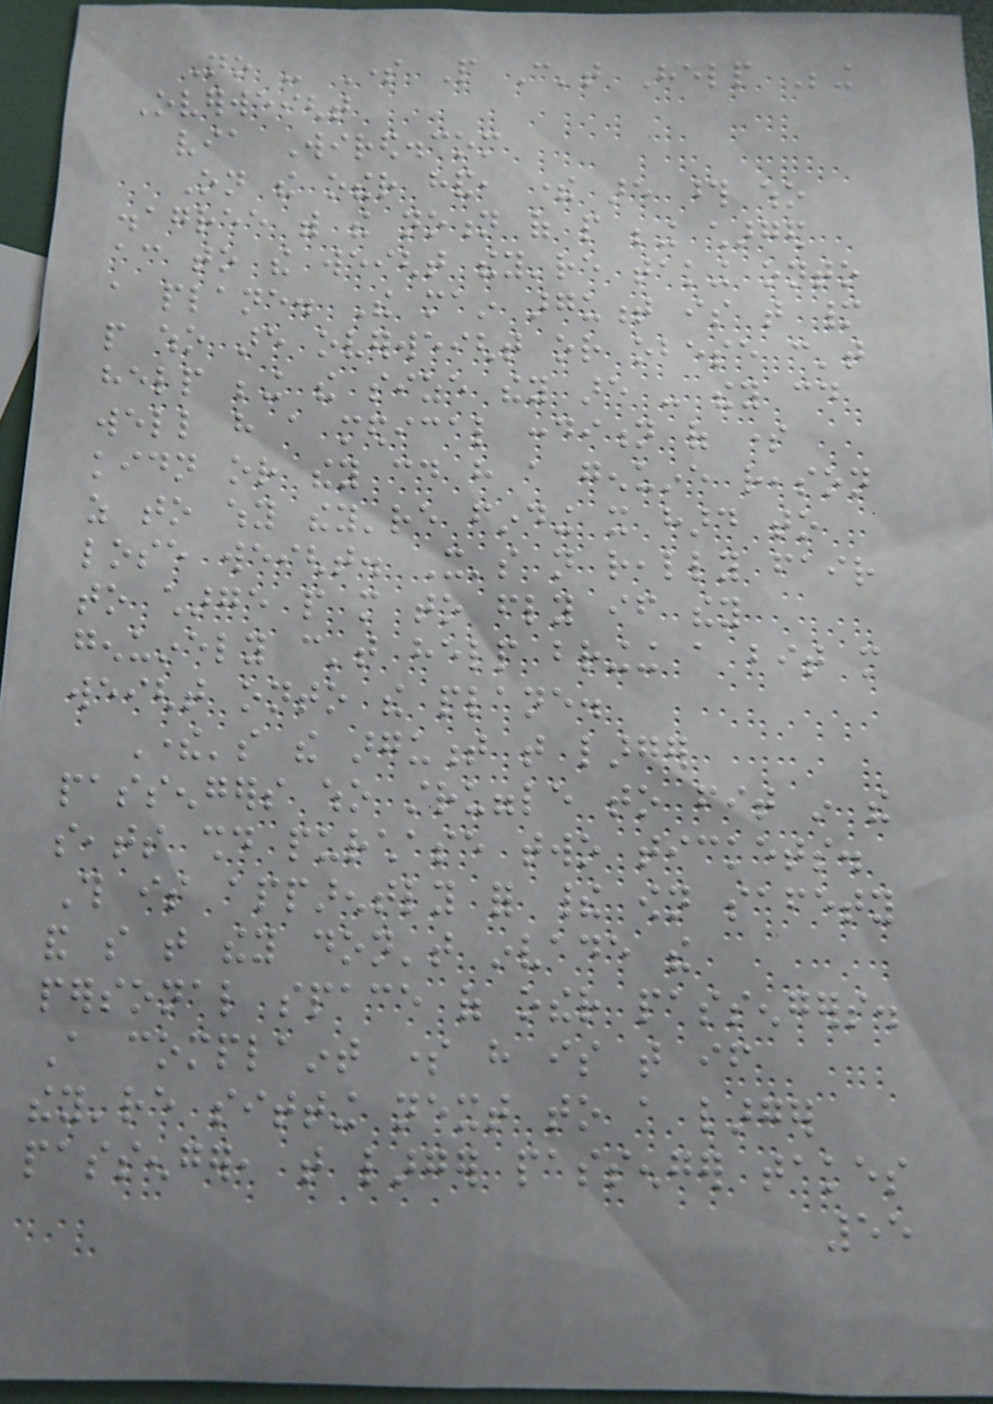No - Some People Can't Help Being
Overweight
via Wired.com
On the other hand, there are those who
disagree with the notion of people being charged
according to the weight they're taking onto
a plane. The main argument is that many
people who are overweight or obese can't
help being the size they are - they could
well have a medical condition of some
kidn or they could have a genuine reason
as to why they're finding it hard to
lose weight. It's not really fair
to charge people more to fly if they
genuinely can't help bringing a bit more
weight onto the plane.
There's the argument that larger
passengers who struggle to fit in the
seats should purchase two tickets.
This is apparently for their own safety
and so that they don't invade the
personal space of other passengers.
A complaint some have is that if
they're sitting next to a larger
passenger, that larger passenger takes
55
